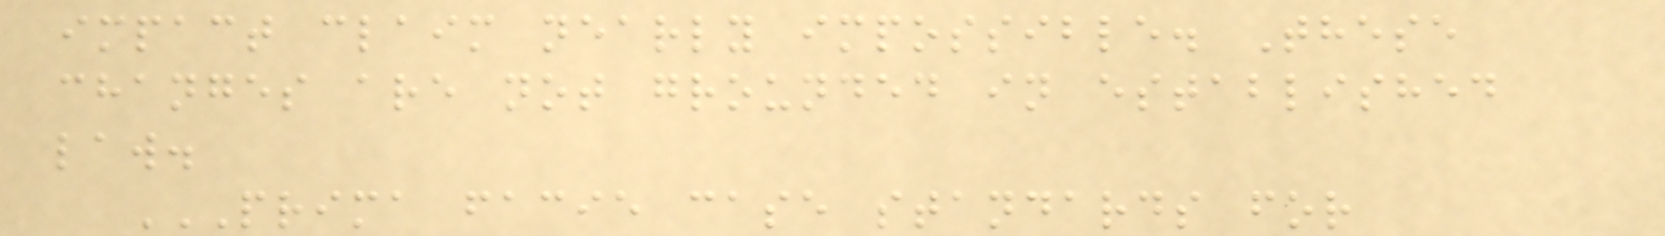impact claim nearly impossible. These
changes are not grounded in established
law.
PRIMA FACIE CASE STANDARDS FOR
